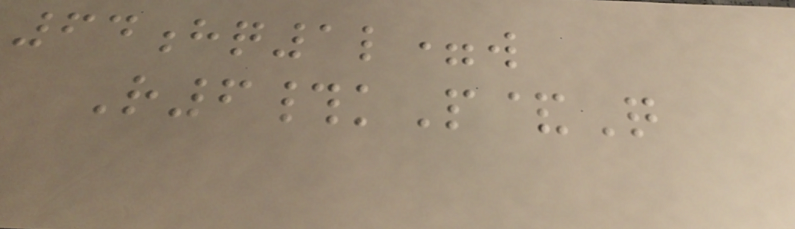64hq1l=w
R6#kP&Q
